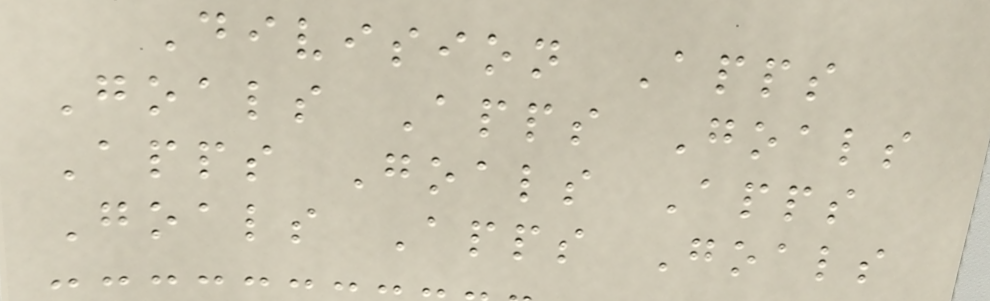Division Apps
Goals Apps Goals
Apps Goals Apps
Goals Apps Goals
